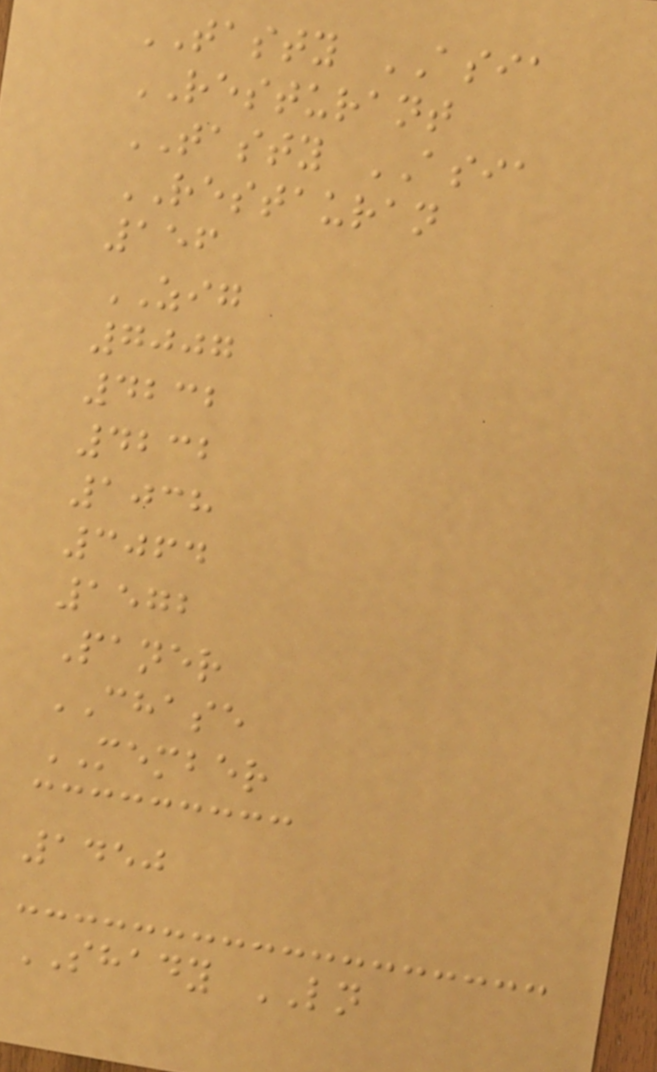TASTY ASIA
RESTURANT
TASTY ASIA
RESTAURAN
156
ZIG
7007
4232
4232
1038
3064
1572
Paner
CHASE
MEMBER
1450
SHADY LN
